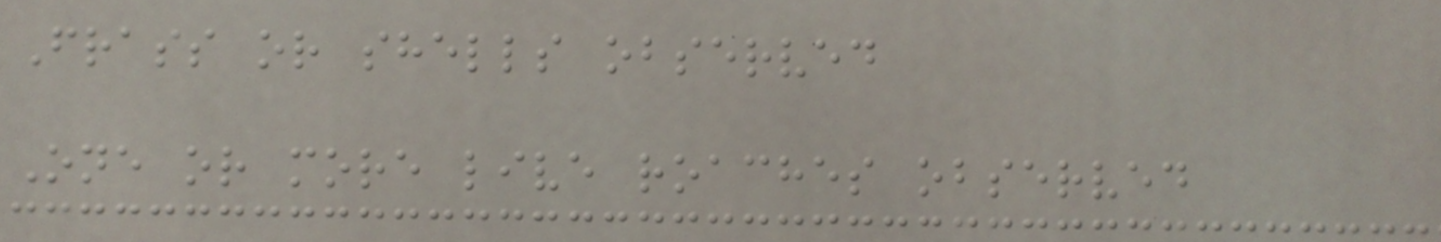Frass or shells observed
One or more live roaches observed
